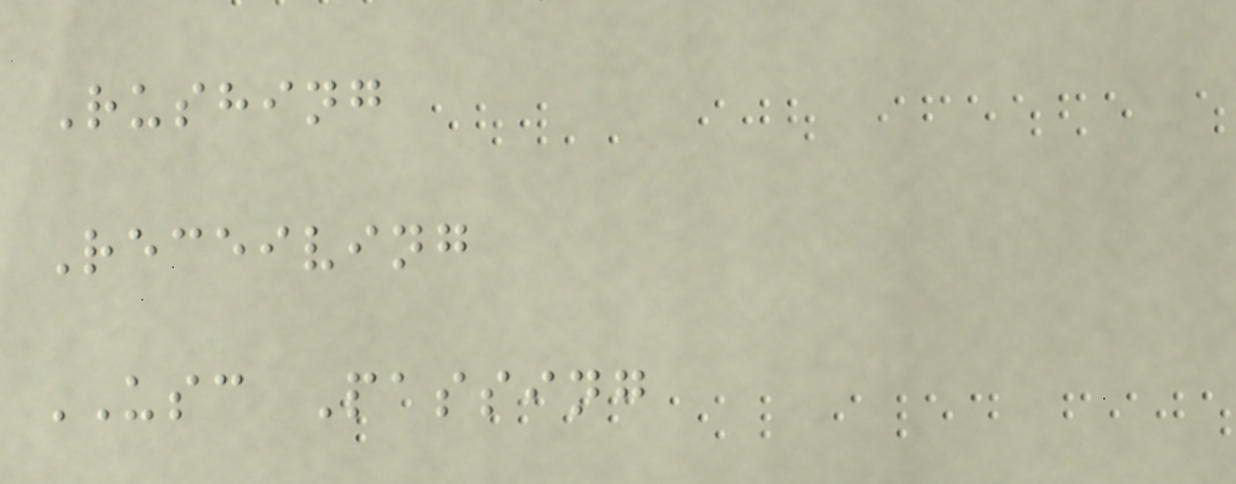Rushing
Receiving
USC Passing
